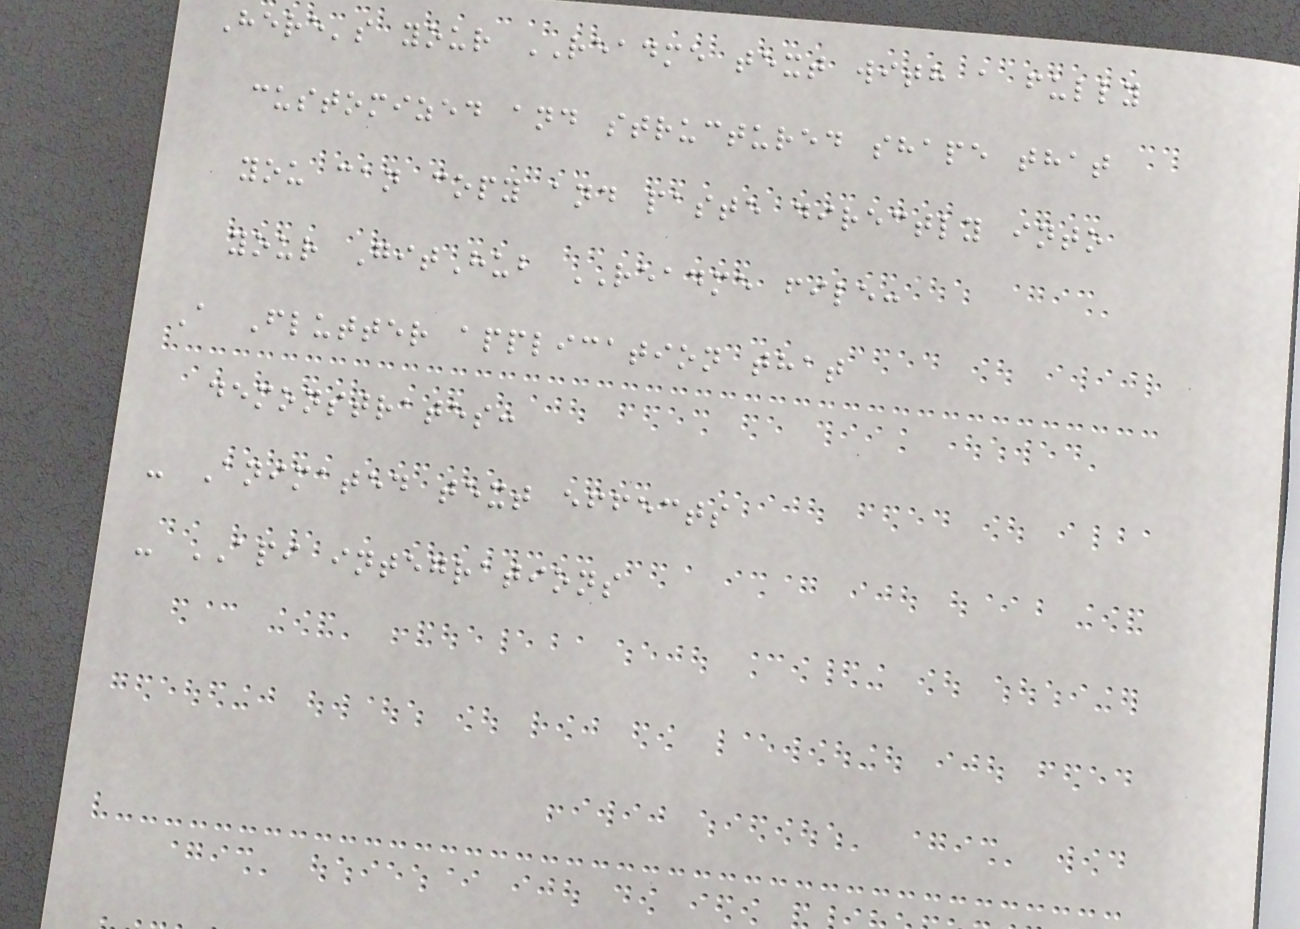Here's your README text with a fully
customized and structured shape that
you can copy and paste directly into
your GitHub README file:
A Flutter application that
demonstrates:
- Animated text effects
- API integrations
